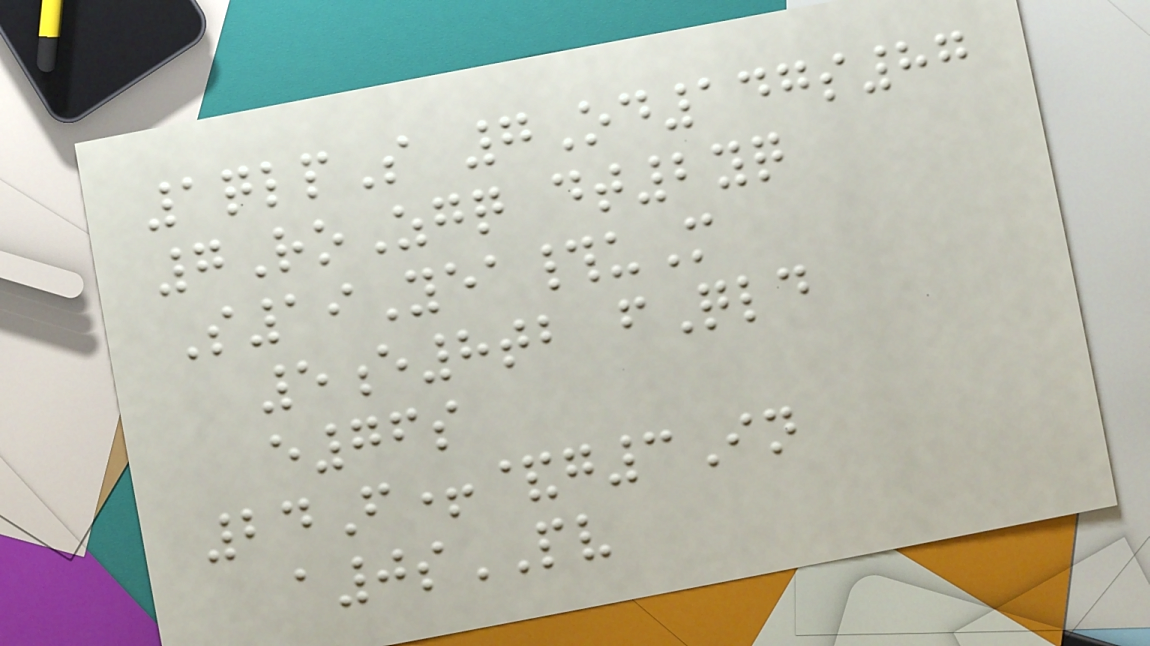1qlpS 7Od147s87
7RoZgq dt2yq
S19Yea#uM
5e8tb fQld
e76s
24F+&g3In
a0sPV
